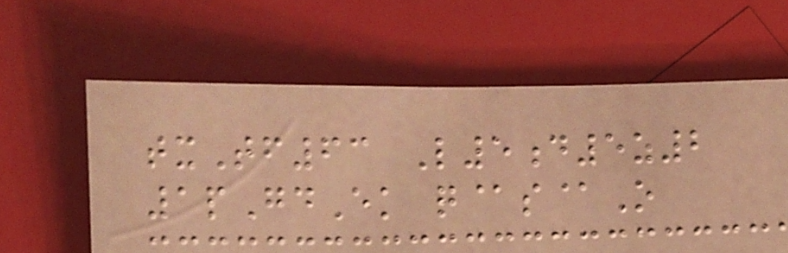txTf63 L5d5z2
1pGdEk q@s@O
